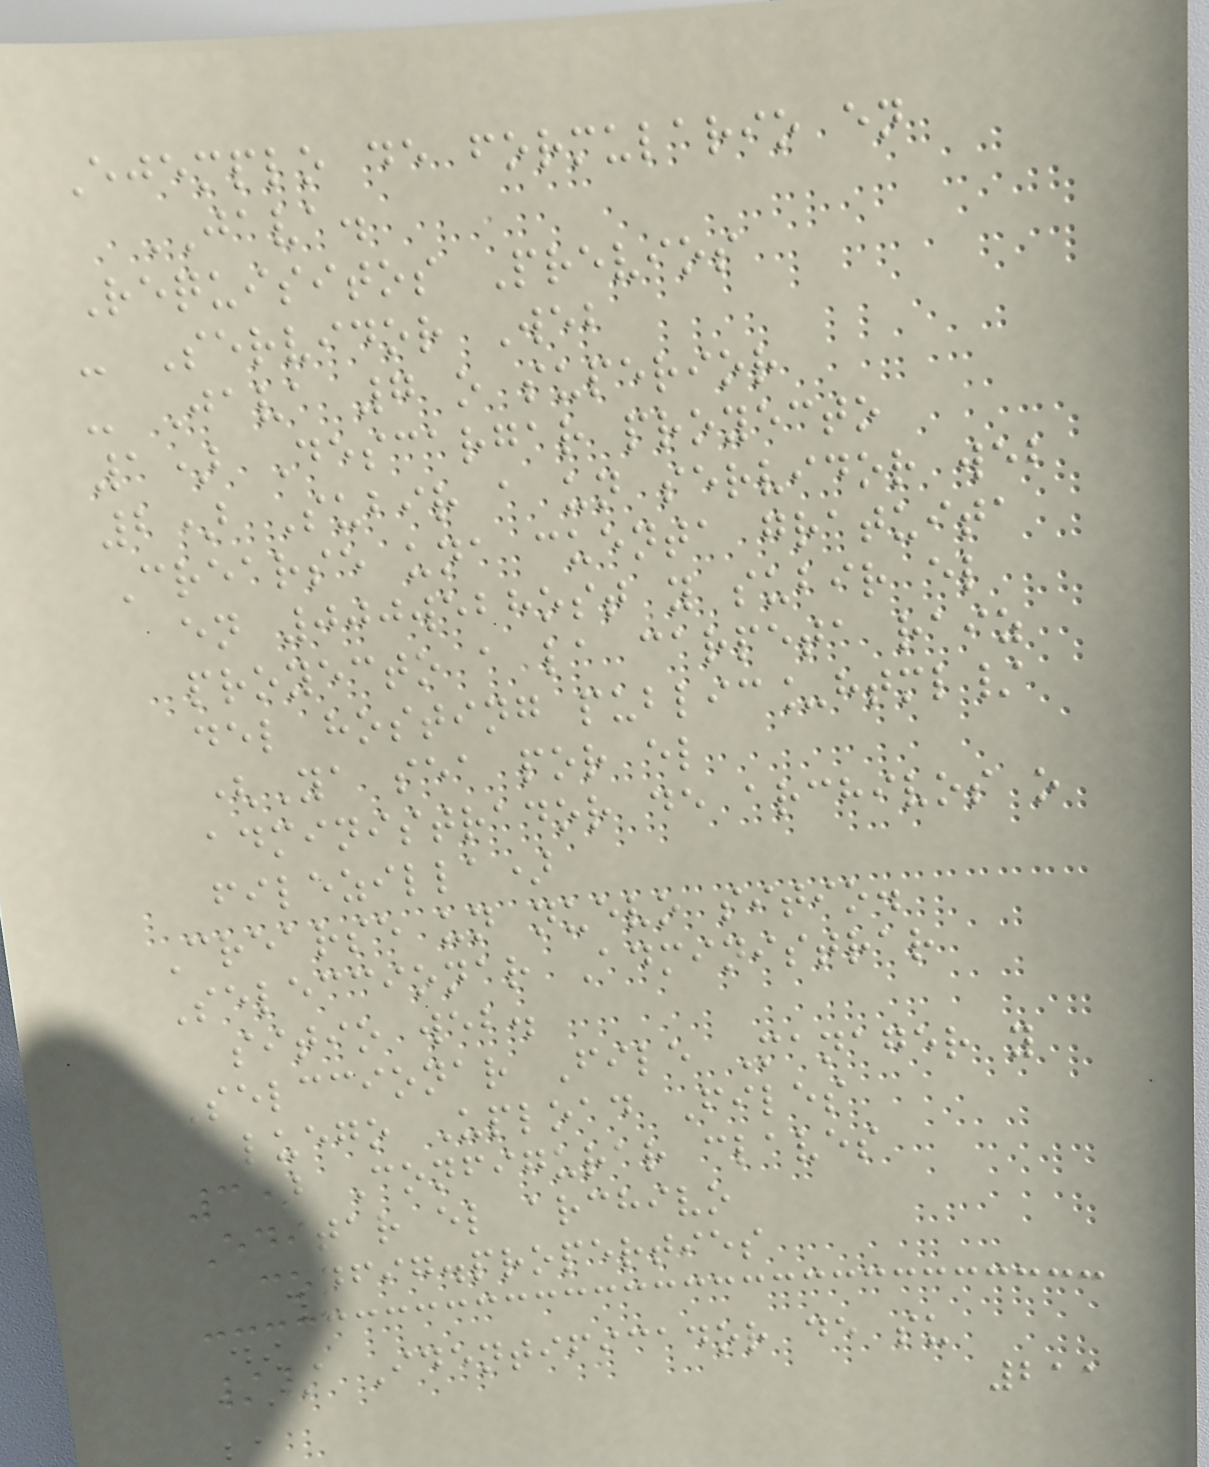Ejemplo de formulario en
JAVA.
Requisitos Previos
- Servidor Web
- Java 7 o superior
1) Descargar proyecto
2) Subir a un servidor web
Crearse una cuenta gratuita
en 000webhost y subir el
proyecto a la carpeta raiz
del hosting public_html/
(Ya sea por el
administrador de archivos o
filezilla)
Crearse un nuevo sitio.
Seleccionar Administrar
sitio web.
Selccionar File Manager y
luego Upload Files
3) Configurar claves
Editar el archivo
config.properties
// Identificador de su
211
